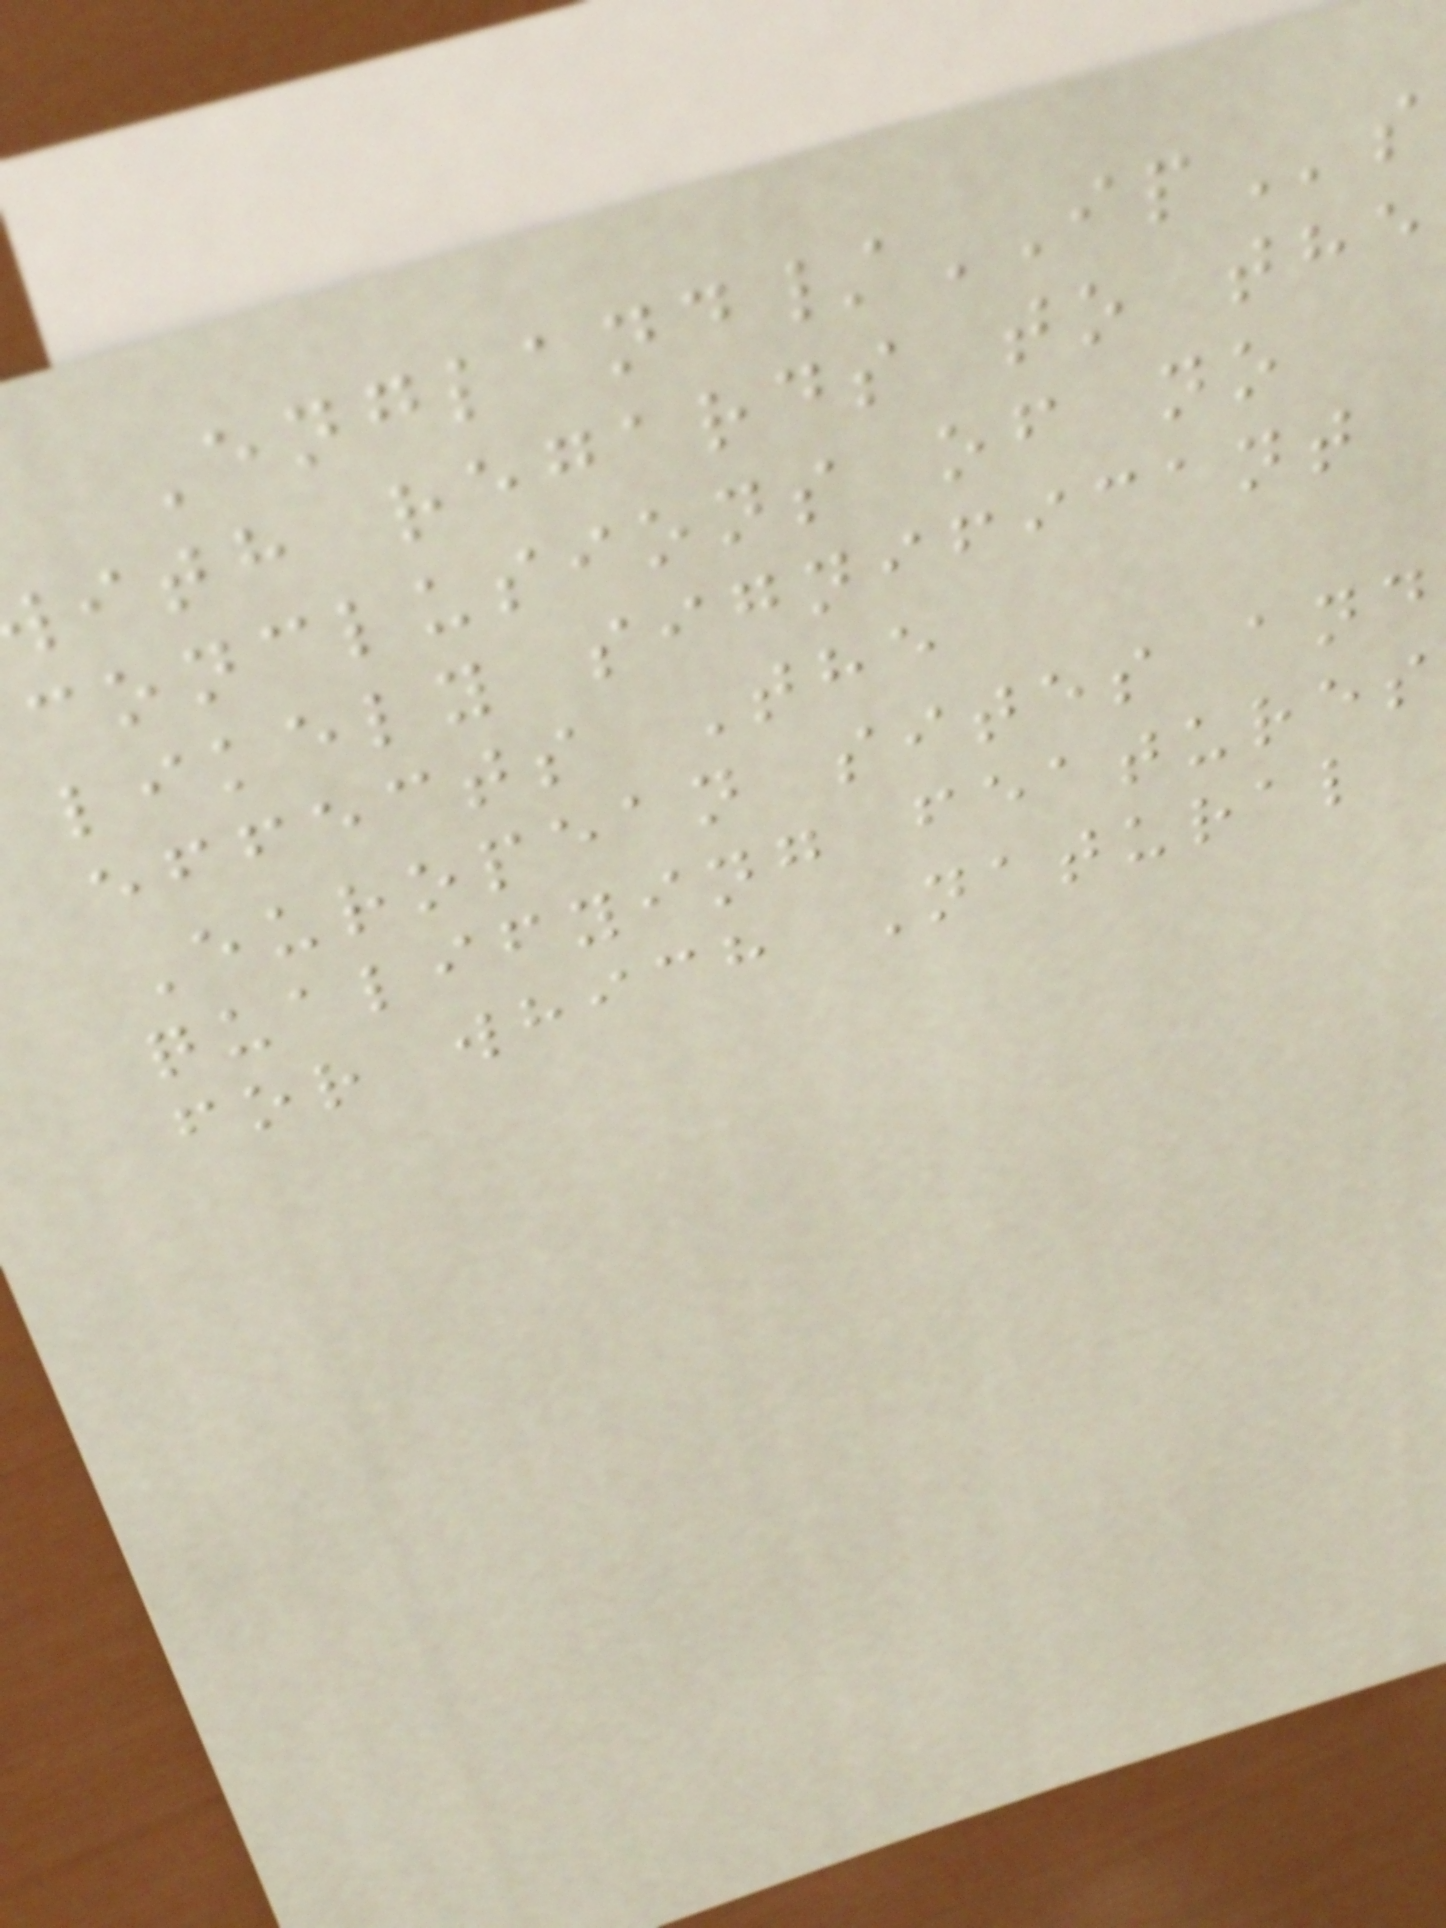England/IPs
ith regards to the
conclusions of no
likely significant
effects The
European sites and
qualifying features
for which Natural
